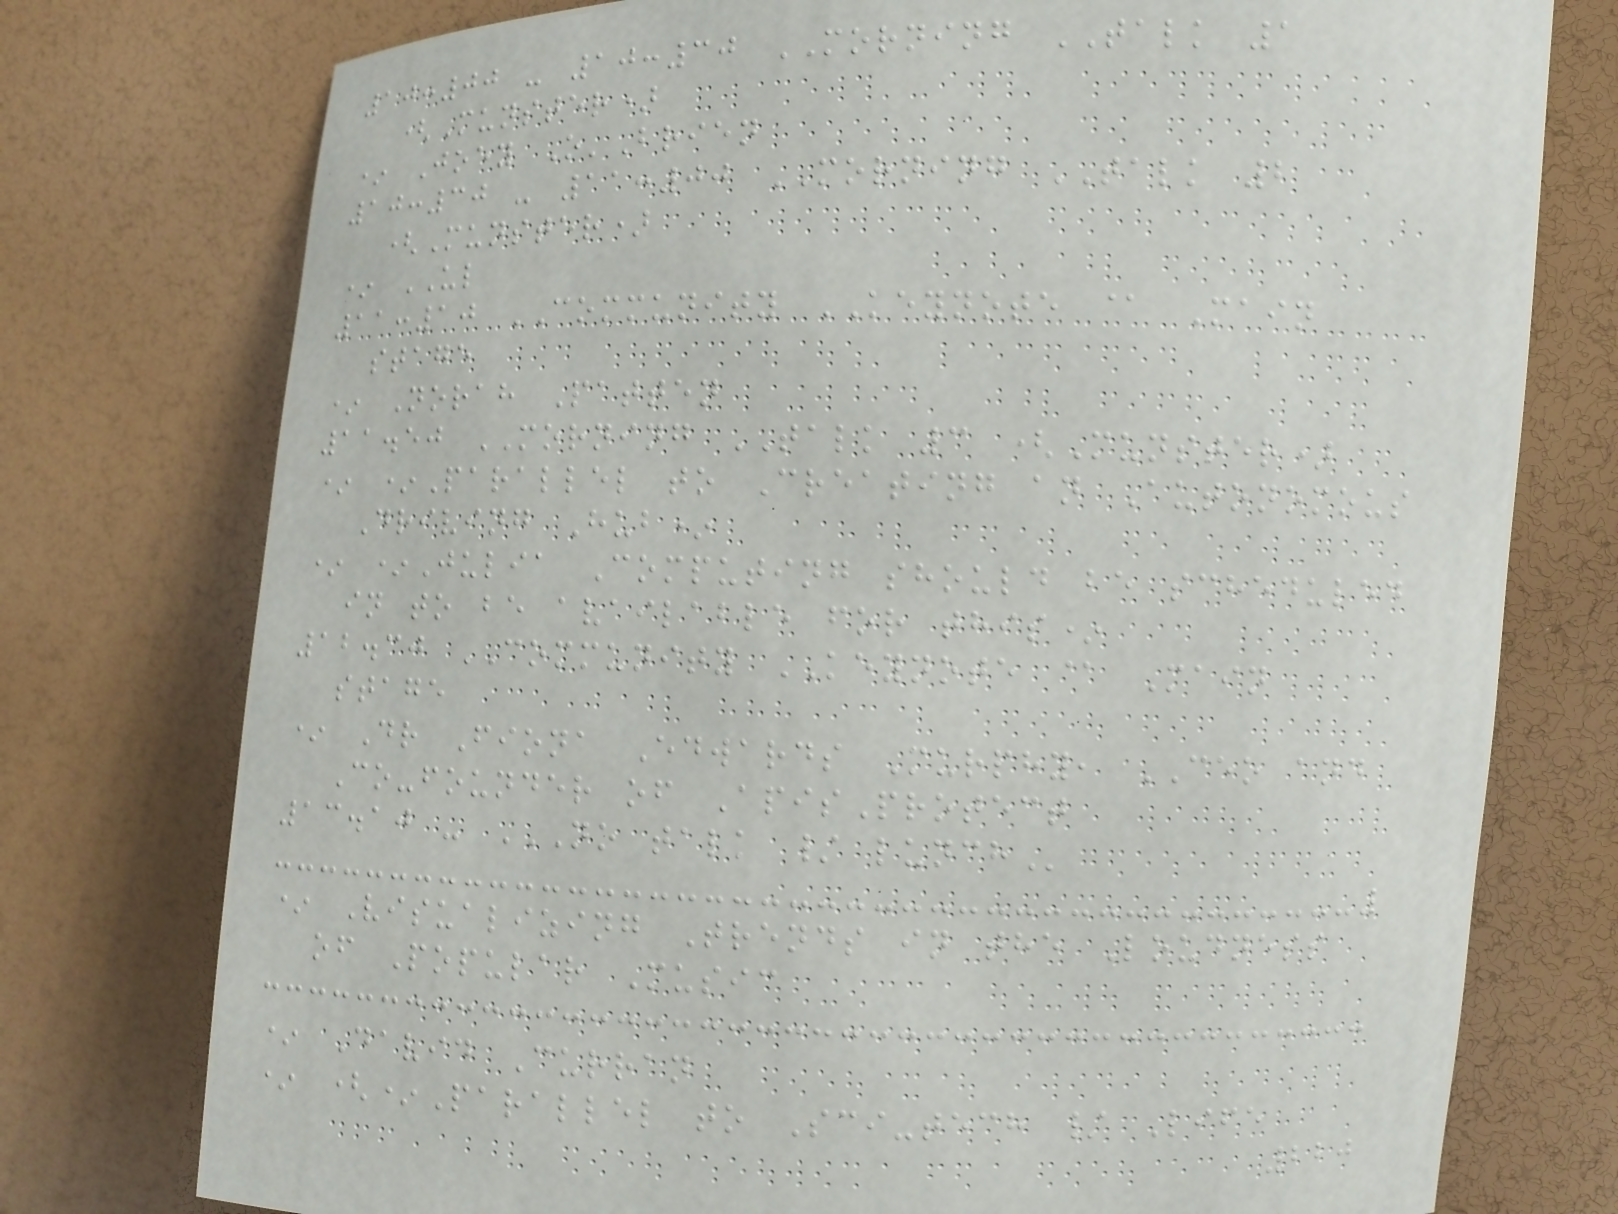10:00 - 10:30 MORNING TALK 1
(Munster)
* Joey O'Brien
10:30 - 11:00 MORNING TALK 2
(Munster)
* UL
11:10 COMMUNITY KEYNOTE @ Main
stage
* Norah Patten
11.50 MORNING TALK 3 (Munster)
* *Parallel to Creating an Autonomous
Driving Hub*
* *Julia Computing should be scheduled
in to be available for this*
12.30 COMMUNITY KEYNOTE @ Main
stage
* Dr Fiona Edwards Murphy, CEO and
Co-founder of ApisProtect
13.10 - NO TALK / LUNCH
* Visualizing Trends in the Loudness
of Popular Music
* David Curran
* (*Parallel to Sci-tech / Life
220
